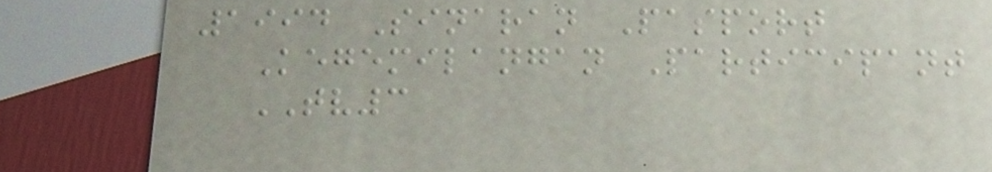1994 Sinaran Pasport
Kegemilangan Participant
TV3
